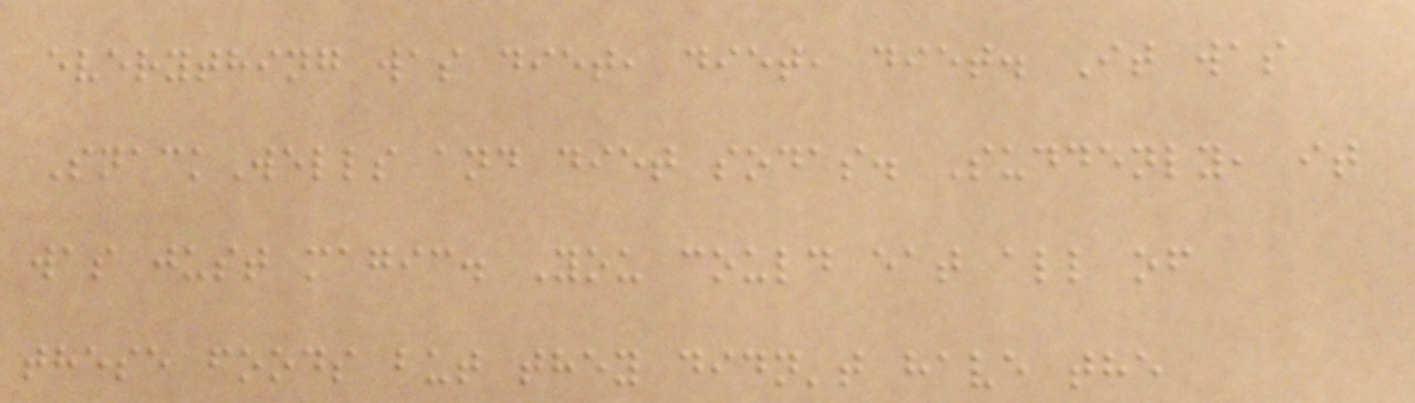everything was diet, diet, diet. It was
SnackWells and diet sodas. Suddenly, it
was just magic. You could eat all of
these foods but they didn't have the
